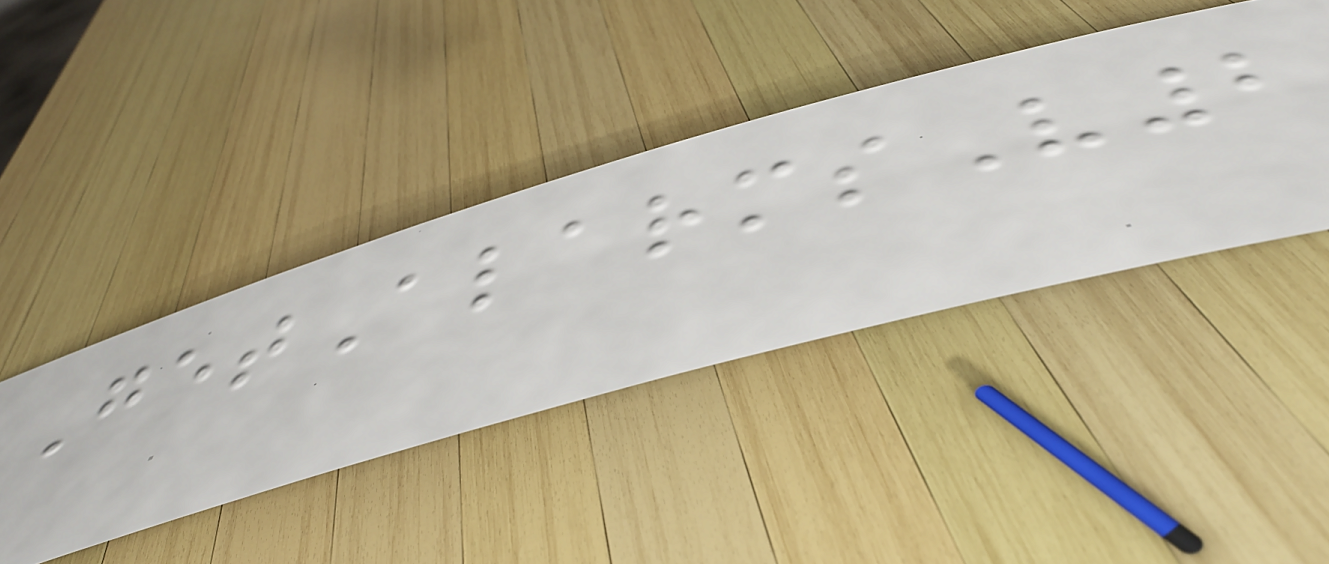GetAlarmsV2
